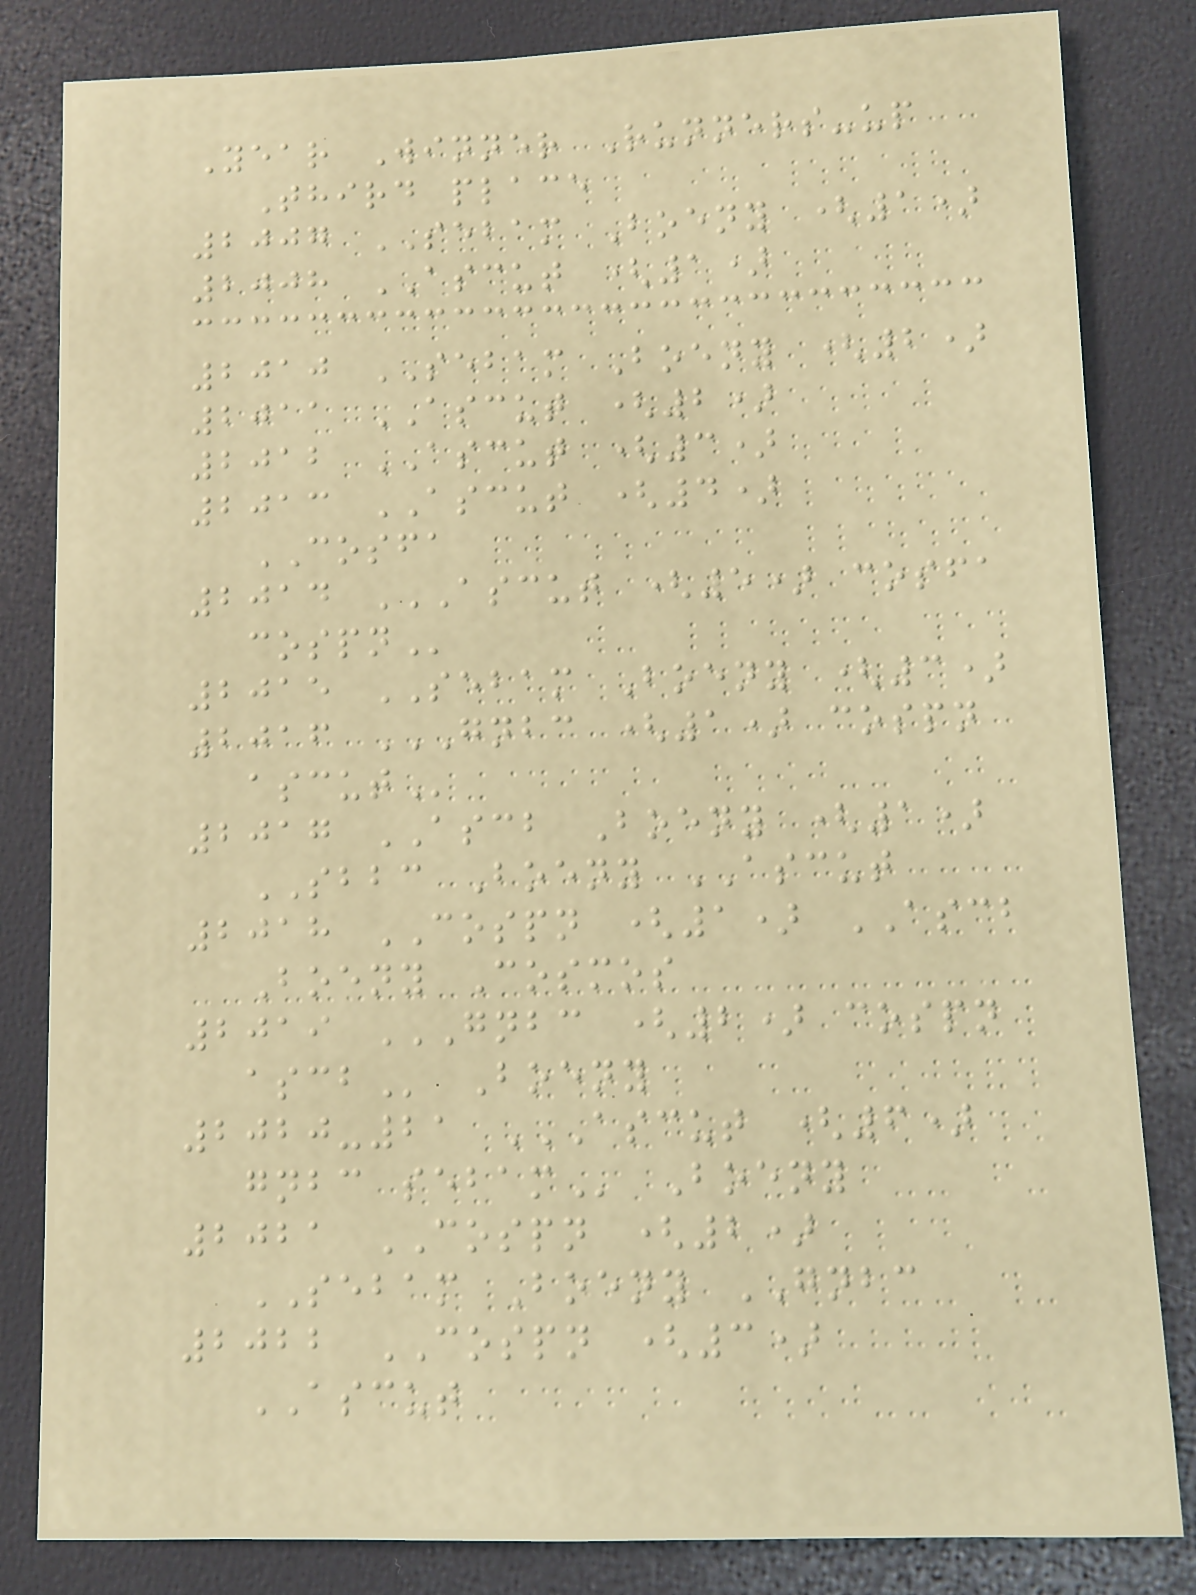Year Winner Runners-up
Third place
2007 SEBAM Boeny (1)
2008 ASCUT (1)
2010 SEBAM Boeny (2)
2011 ASCUT (2)
2012 ASCUT (3)
2013 ASCUT (4)
COSFA
2014 ASCUT (5) COSFA
COSPN
2015 SEBAM Boeny (3)
2016 GNBC (1) COSPN
ASCUT
2017 ASCB Boeny (1)
SBBC Boeny ASCUT
2018 COSPN (1) ASCB
Boeny Cosmos
2019 GNBC (2) COSPN
ASCB Boeny
2020-21 ASCUT (6)
GNBC SEBAM Boeny
2021 COSPN (2)
SEBAM Boeny GNBC
2022 COSPN (3)
ASCUT
